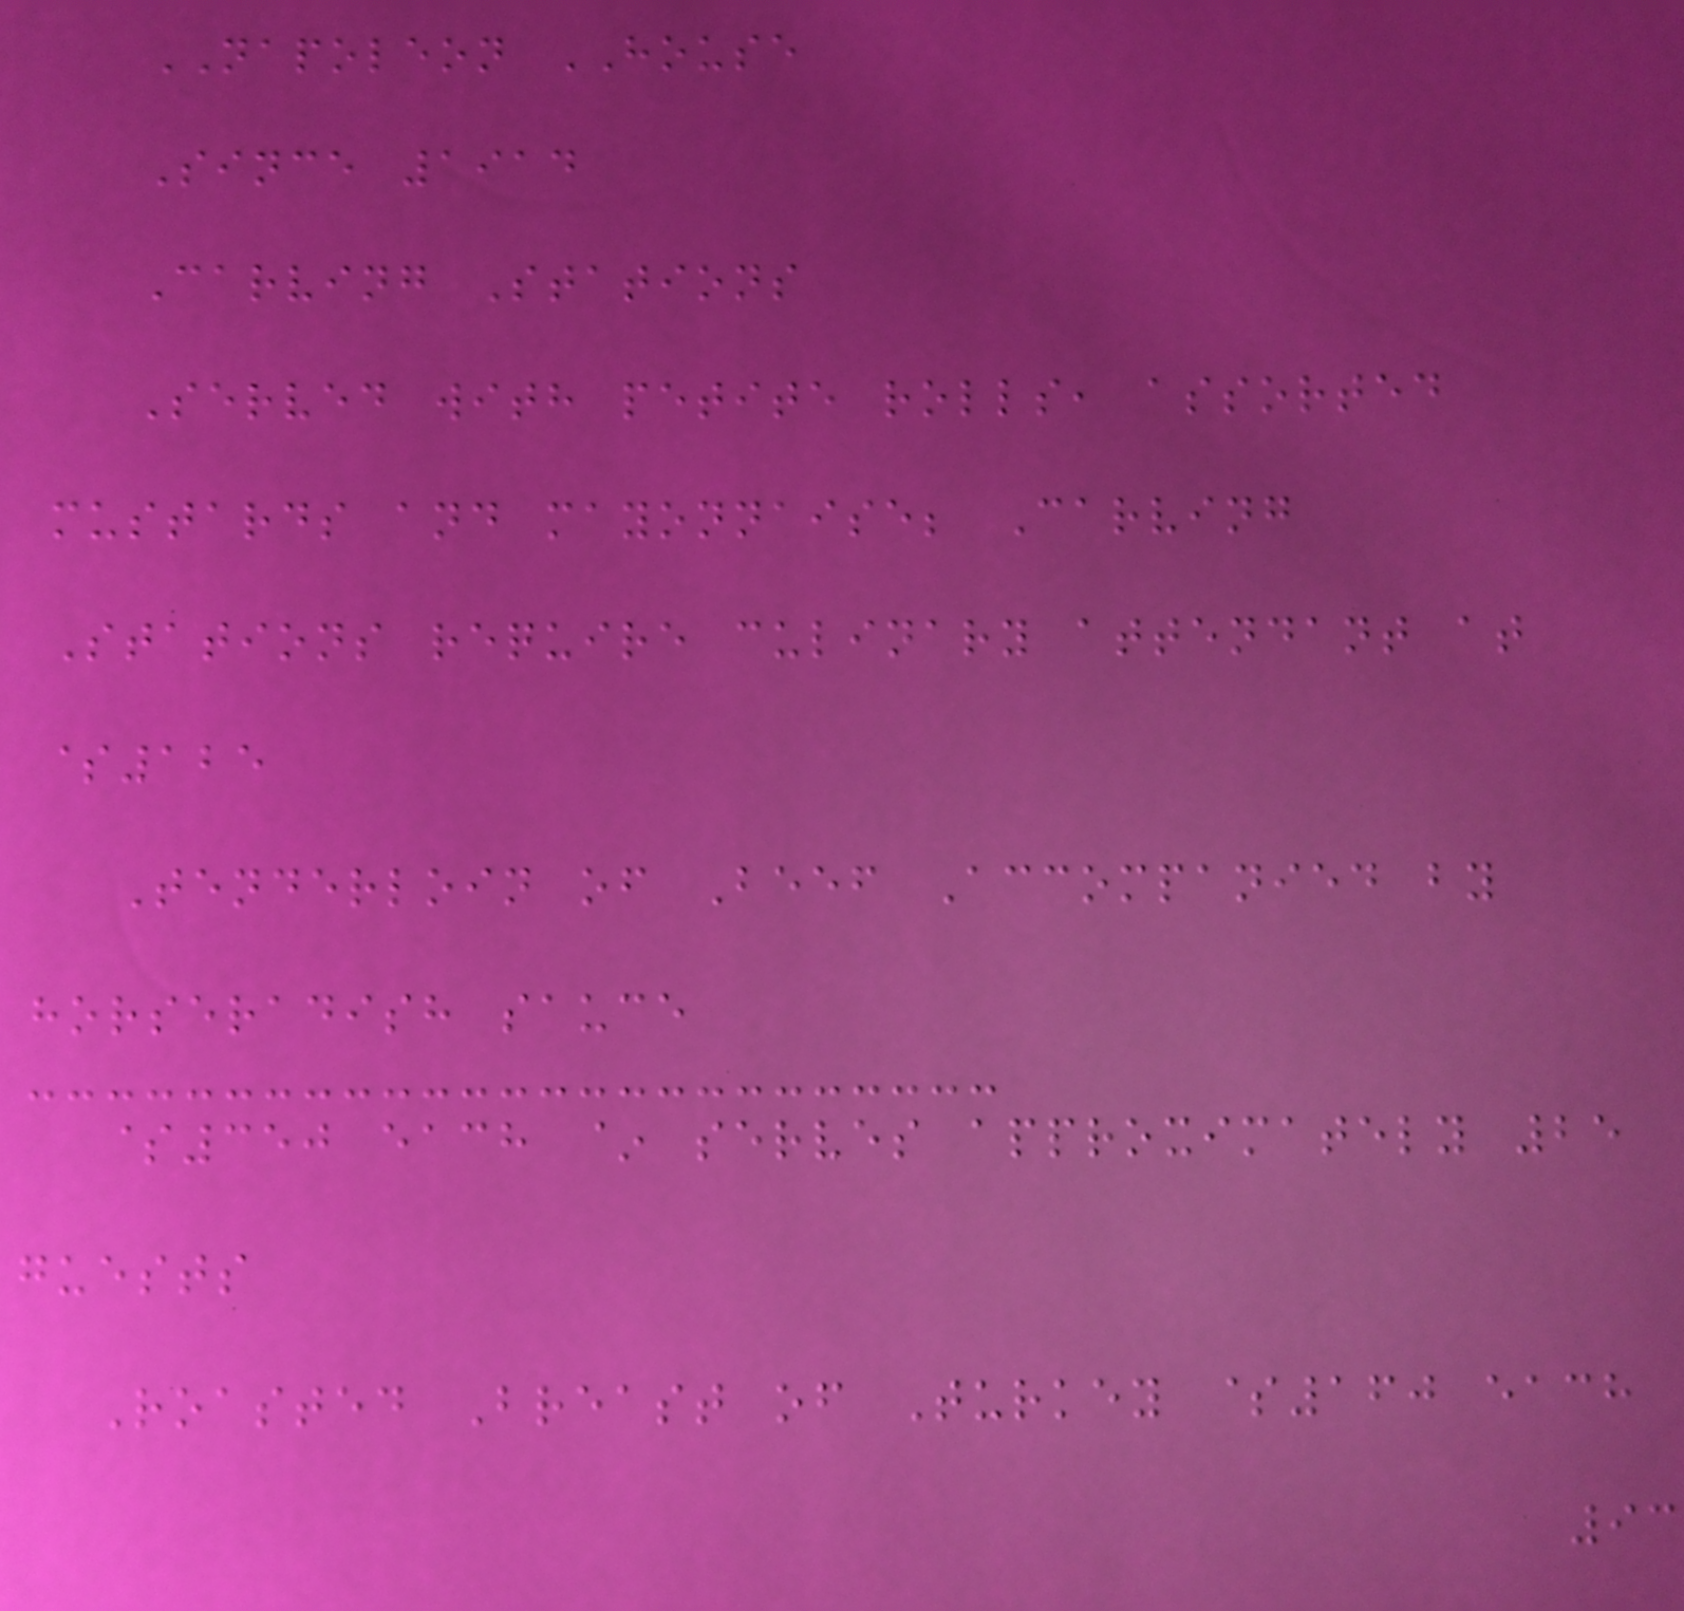NAPOLEON HOUSE
Since 1914
Carving Stations
Served with petite rolls, assorted
mustards and mayonnaise; Carving
Stations require culinary attendant at
$125
Tenderloin of Beef Accompanied by
horseradish sauce
$350 each ~ serves approximately 25
guests
Roasted Breast of Turkey $160 each
93
